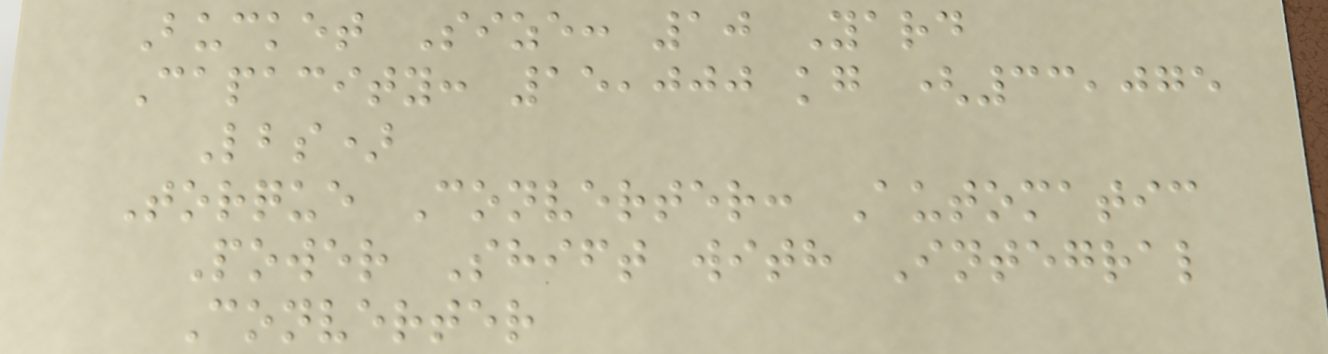Bucket Size: 10 Yard
Capacity: 15,000 kg (33,075
Lbs)
Torque Converter: Automatic
Power Shift with Integral
Converter
